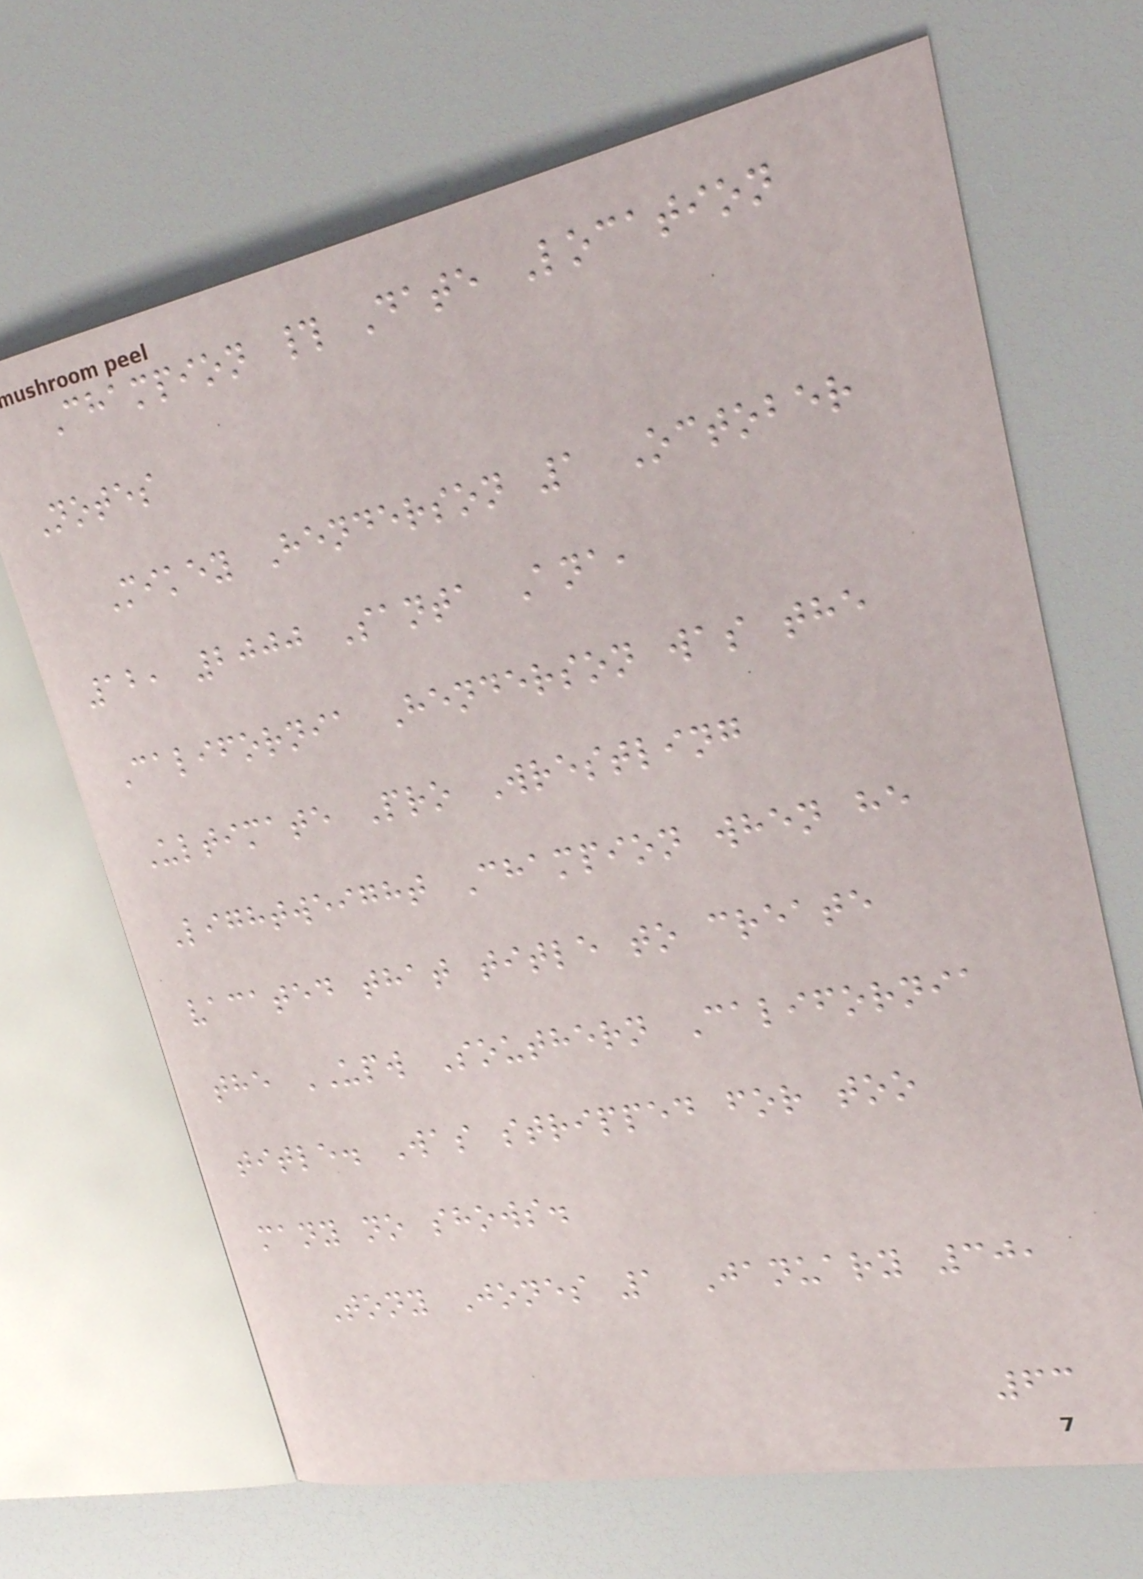Champion # Date Location
Notes
Mikey Henderson 1 October
12, 2000 Santa Ana,
California Henderson was the
Ultimate Pro Wrestling
Lightweight Champion when he
vacated that title to create
the UPW Southern California
title. Was stripped for too
many no shows.
Tony Jones 1 January 30,
63
